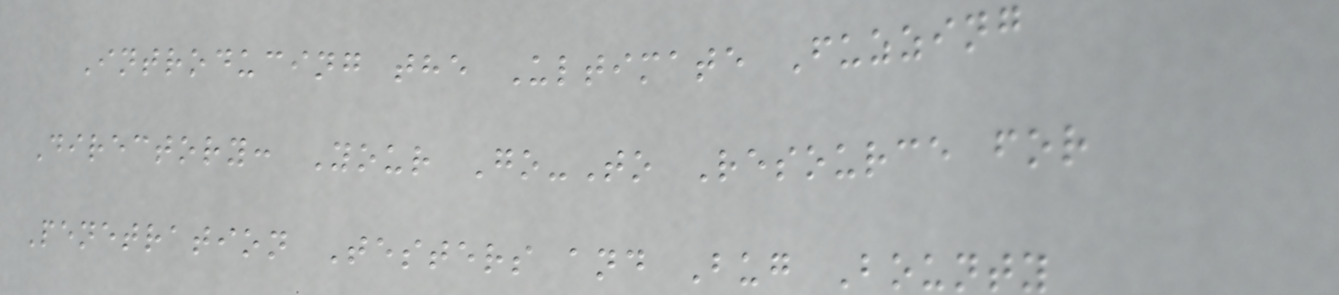Introducing the Ultimate Fuzzing
Directory: Your Go-To Resource for
Penetration Testers and Bug Bounty
